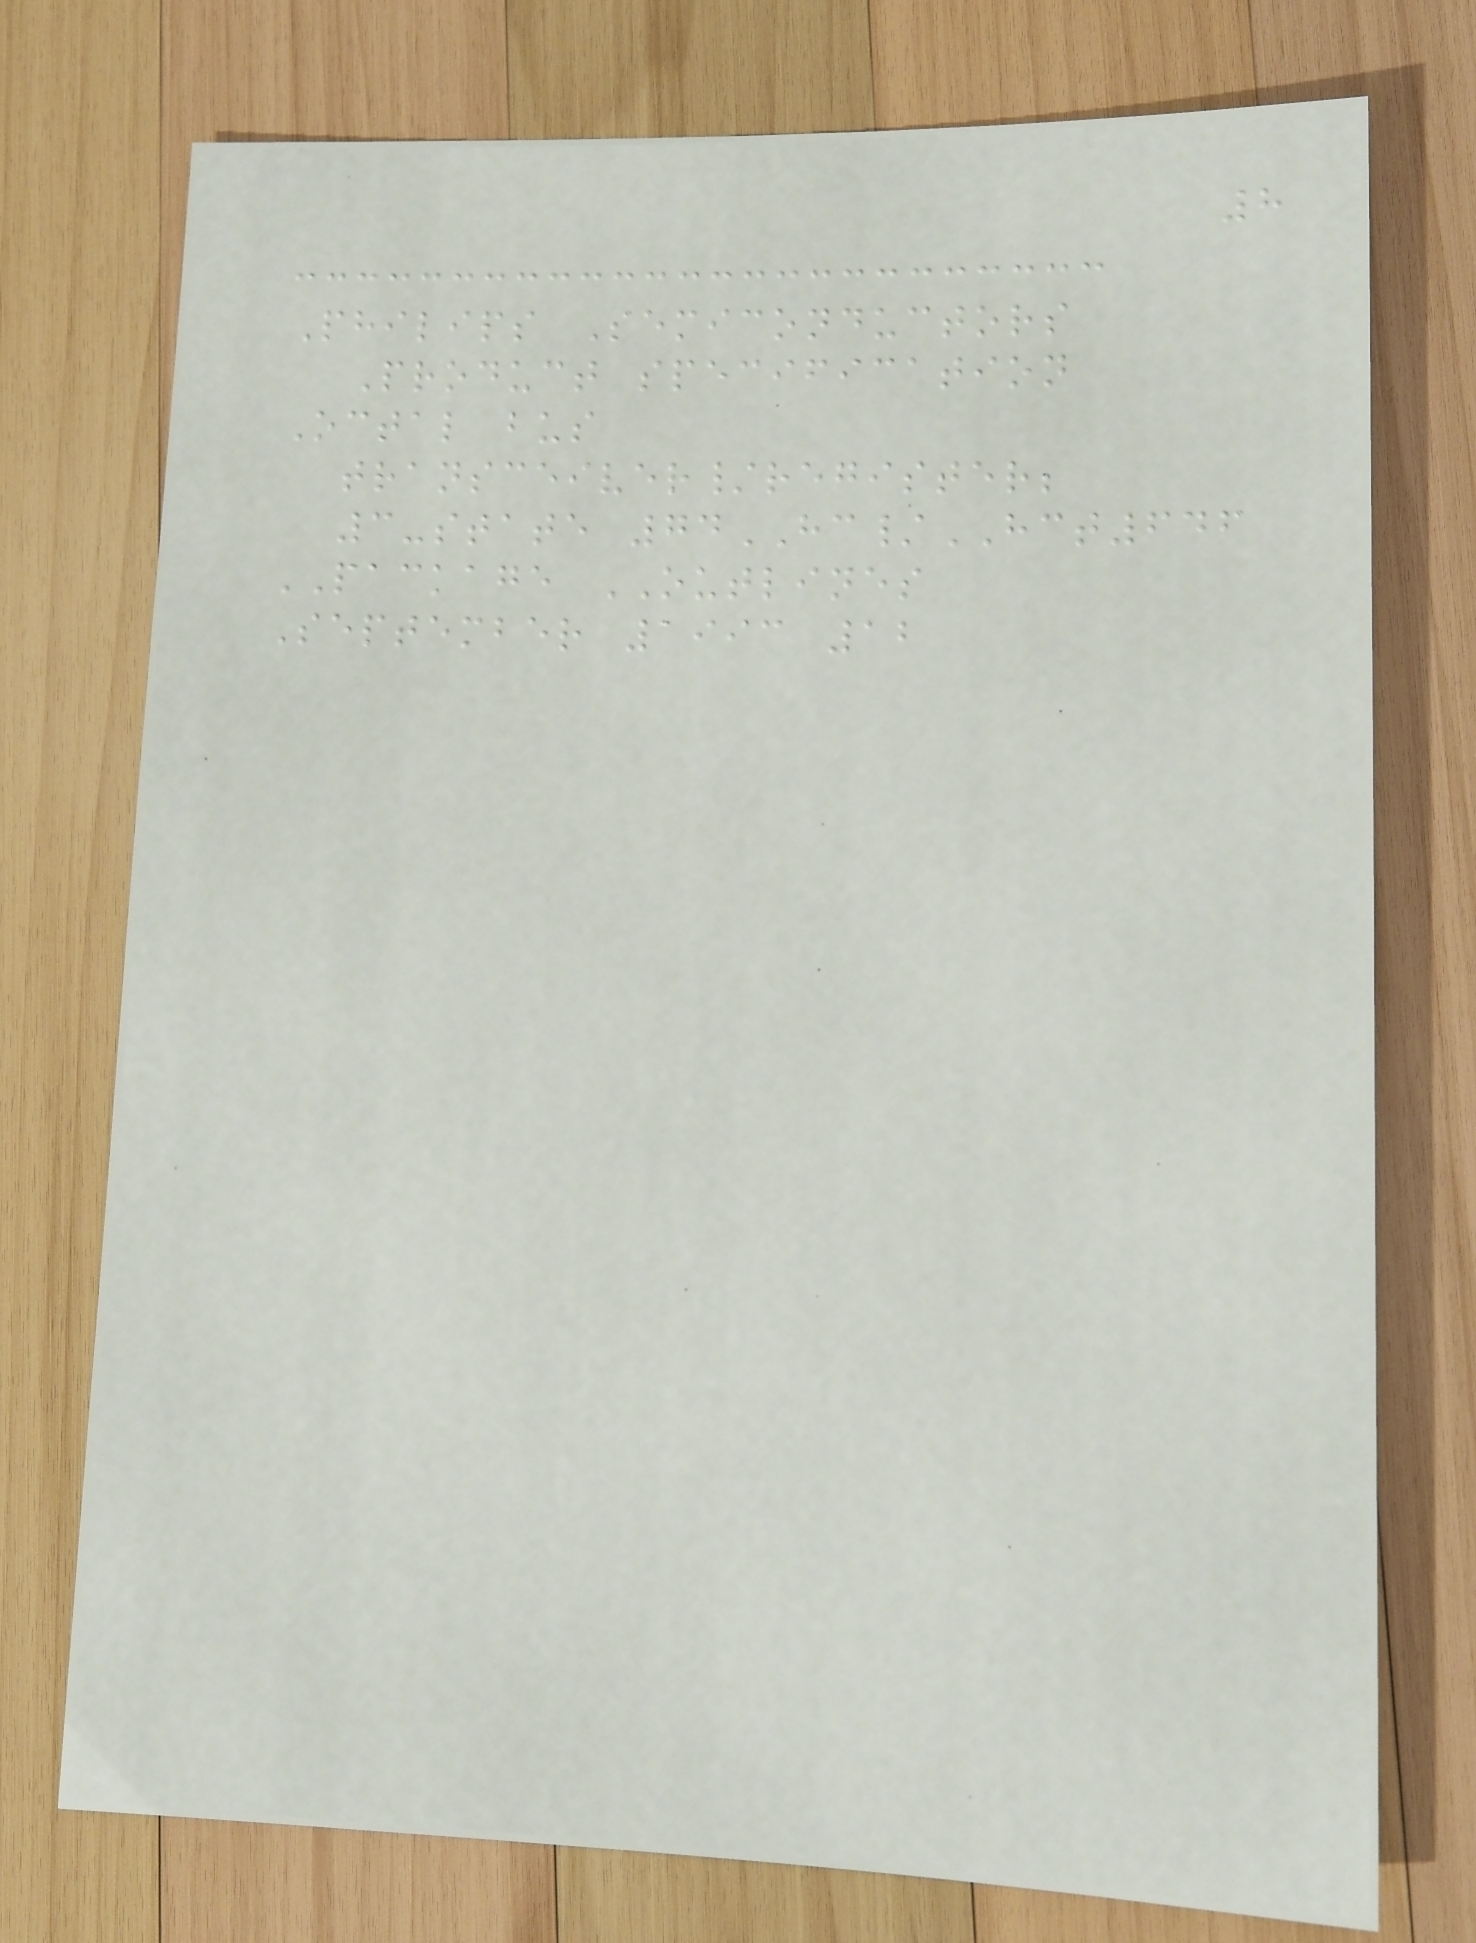8
Philips Semiconductors
Product specification
Octal bus
transceiver/register;
3-state 74HC/HCT646
PACKAGE OUTLINES
September 1993 12
